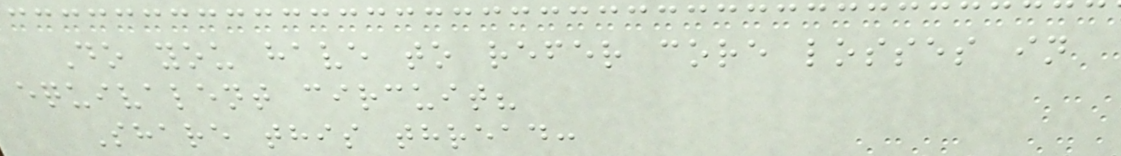Do you have to refer core losses in
equivalent circuit?
Share this thread:
